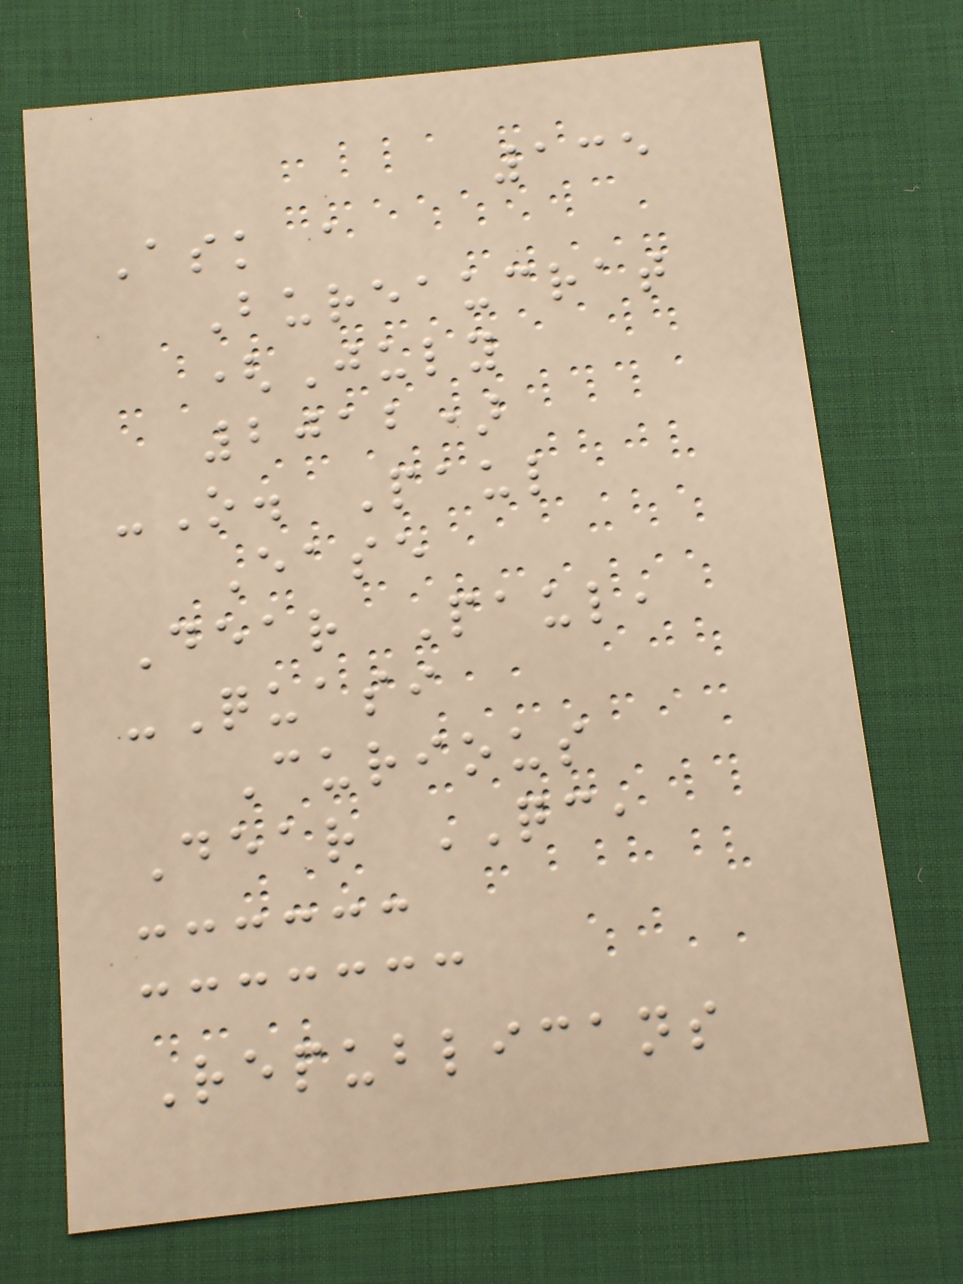135
Ask a
Bureaucrat
(July
2012)
-O. Paul
Ease
Dear Paul,
-Quasi
Curious
Dear QC,
Republicans
